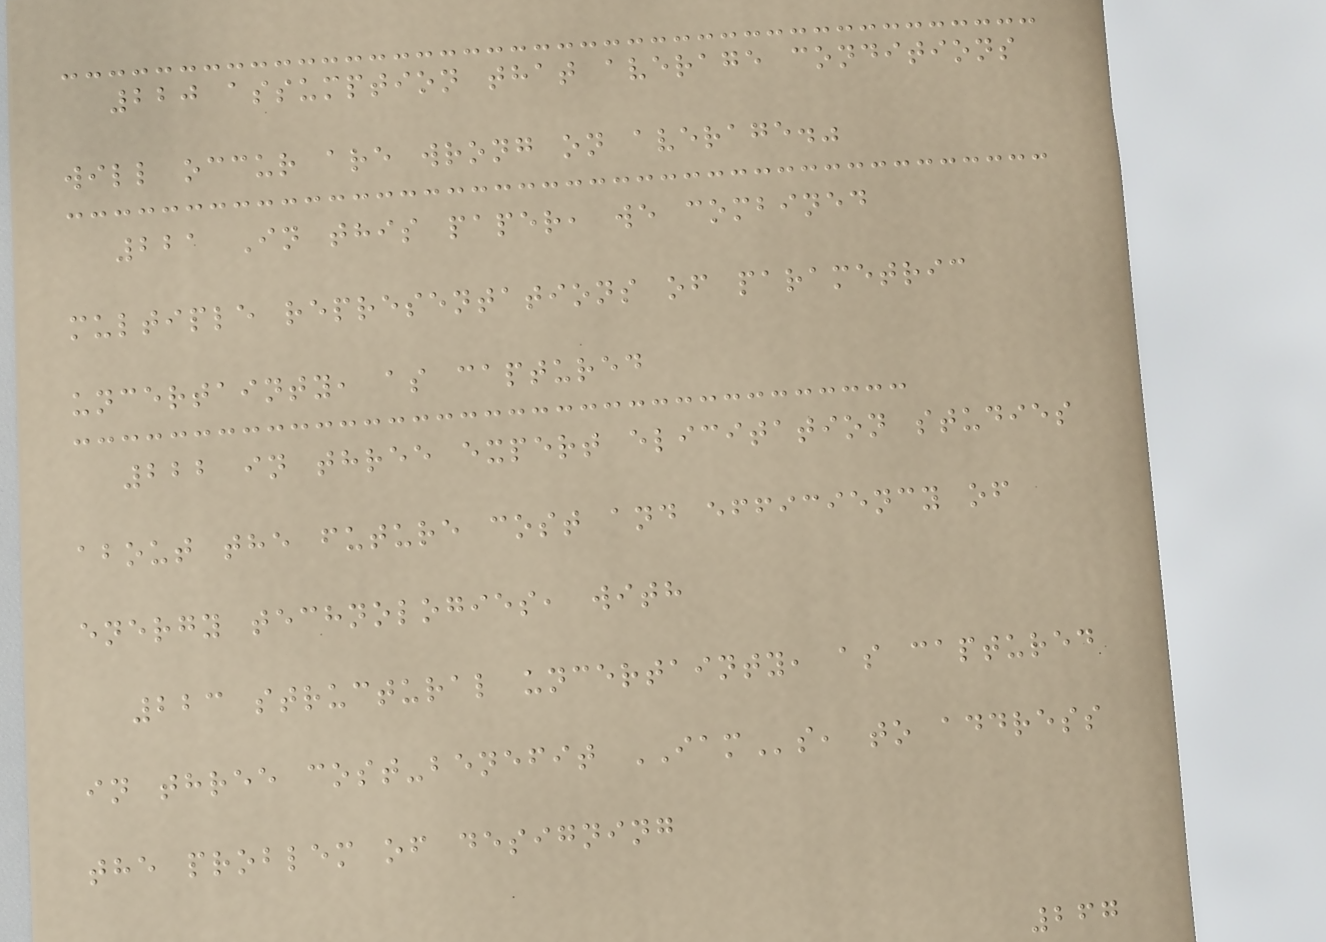220 assumption that average conditions
will occur are wrong on average."
221 In this paper, we combined
multiple representations of parametric
uncertainty, as captured
222 in three expert elicitation studies
about the future cost and efficiency of
energy technologies, with
223 structural uncertainty, as captured
in three cost-benefit IAMs, to address
the problem of designing
267
